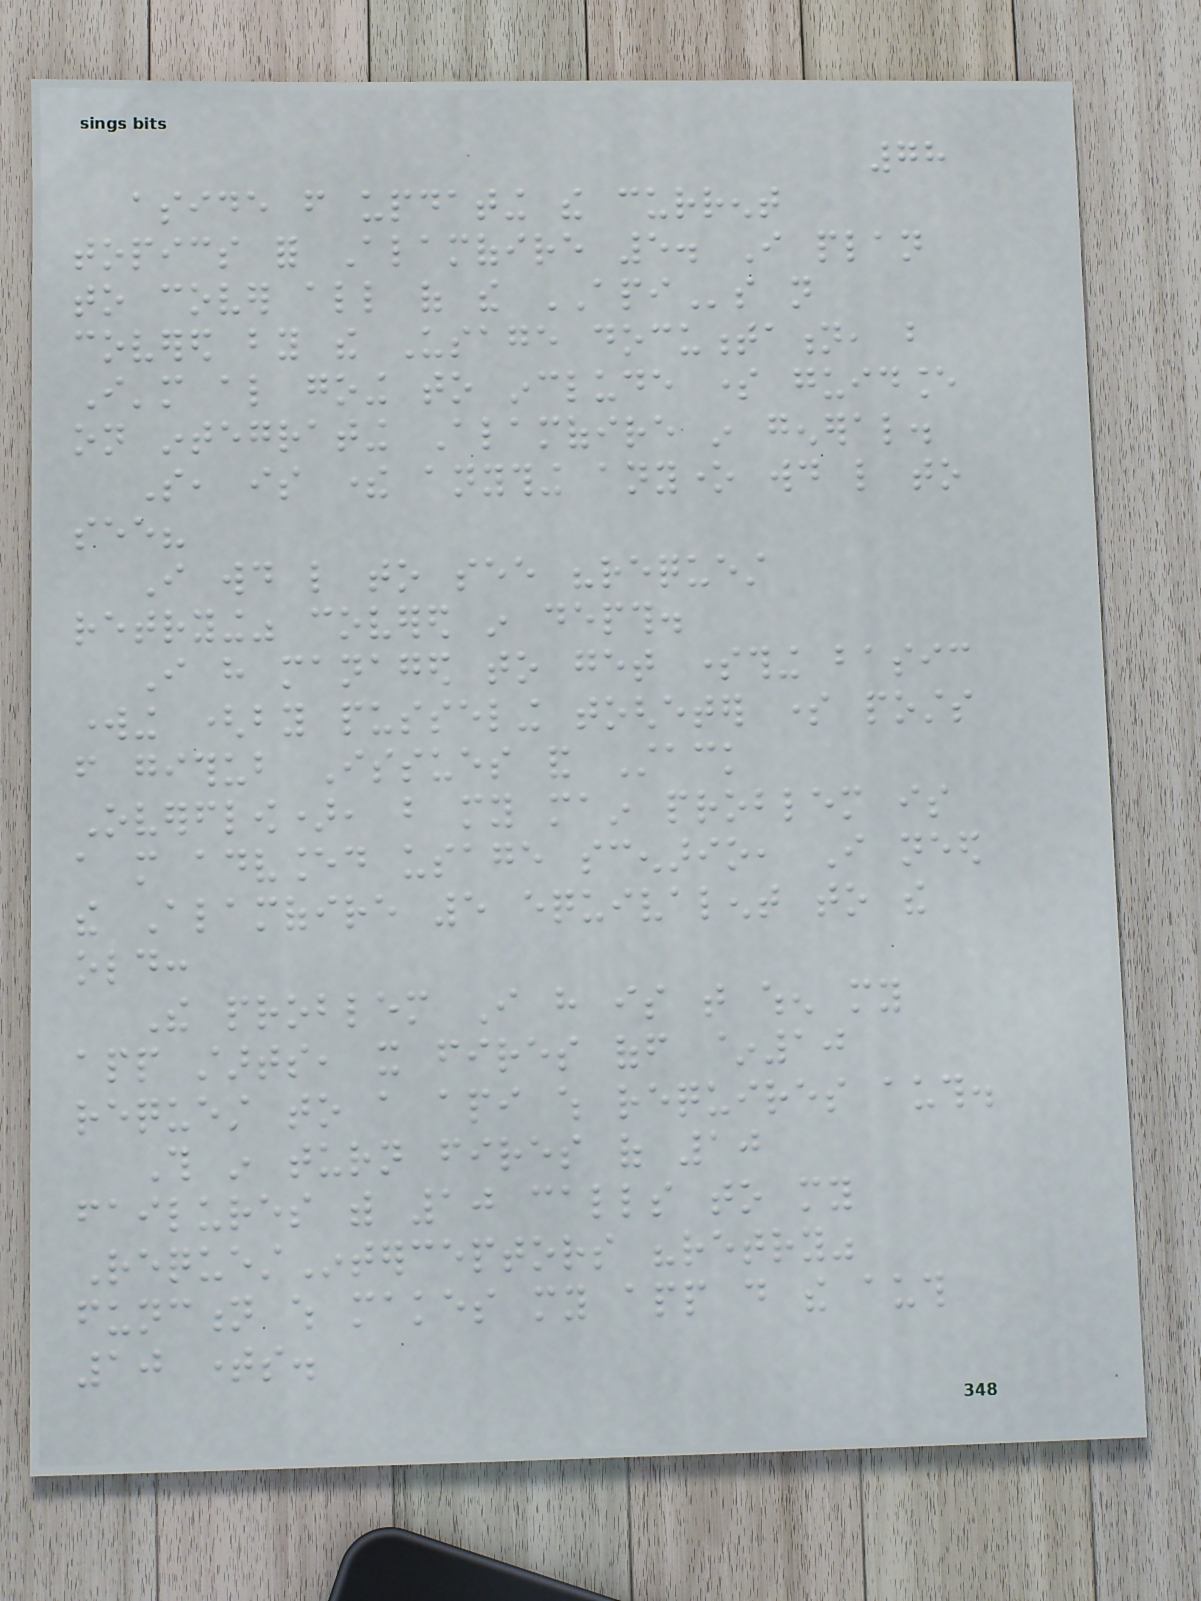78
aside from updating the current
topics for Alamofire 5. I plan
to cover all of the APIs not
covered by the Usage documentation, but
I'm also going to include some guidance
on integrating Alamofire in general.
So, is there anything anyone would like to
see?
I would like to see "request
retrying" covered in depth.
I have managed to get something basic
working (by pusseling togheter some posts
from github Issues and Stack
Overflow), but my main problem is
a more advanced usage scenario, I need
the Alamofire 5 equivalent to the
old:
The problem I have is that when my
app starts, it fires off ~10
request to a api which requires auth.
This in turn fires of 10
failures with 10 calls to my
RequestInterceptors "retry"
function which makes my app do the auth
10 times.
